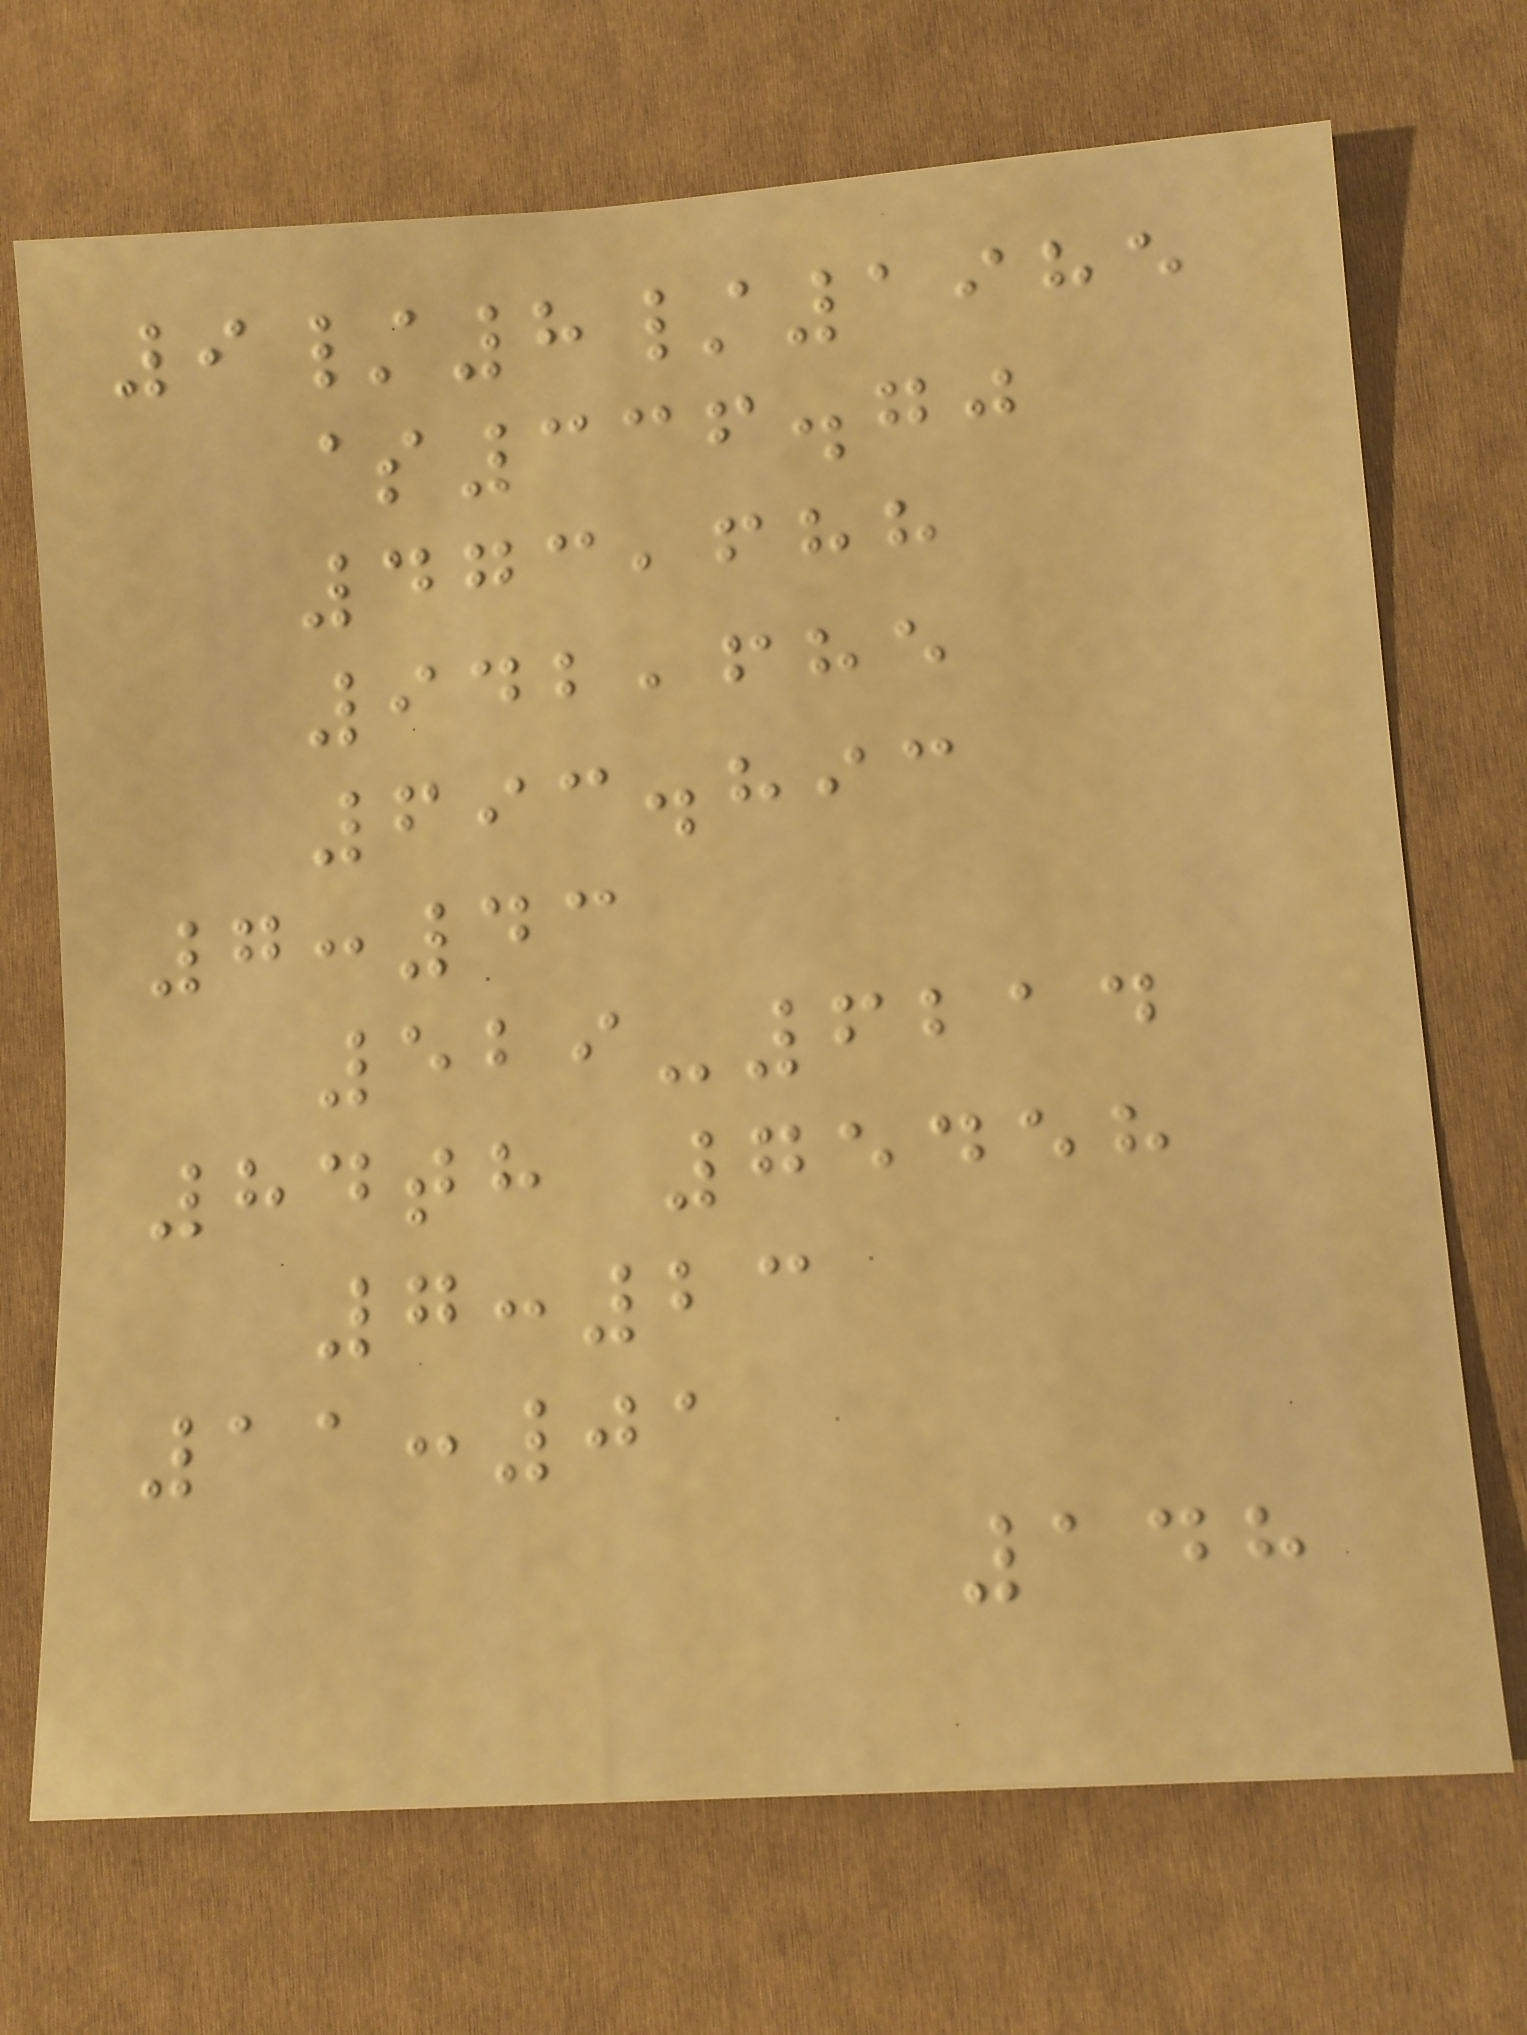9/8/1985
$336.70
473,688
942,685
693.893
7:43
529-6214
84th 75458
7:23
11:01
148
